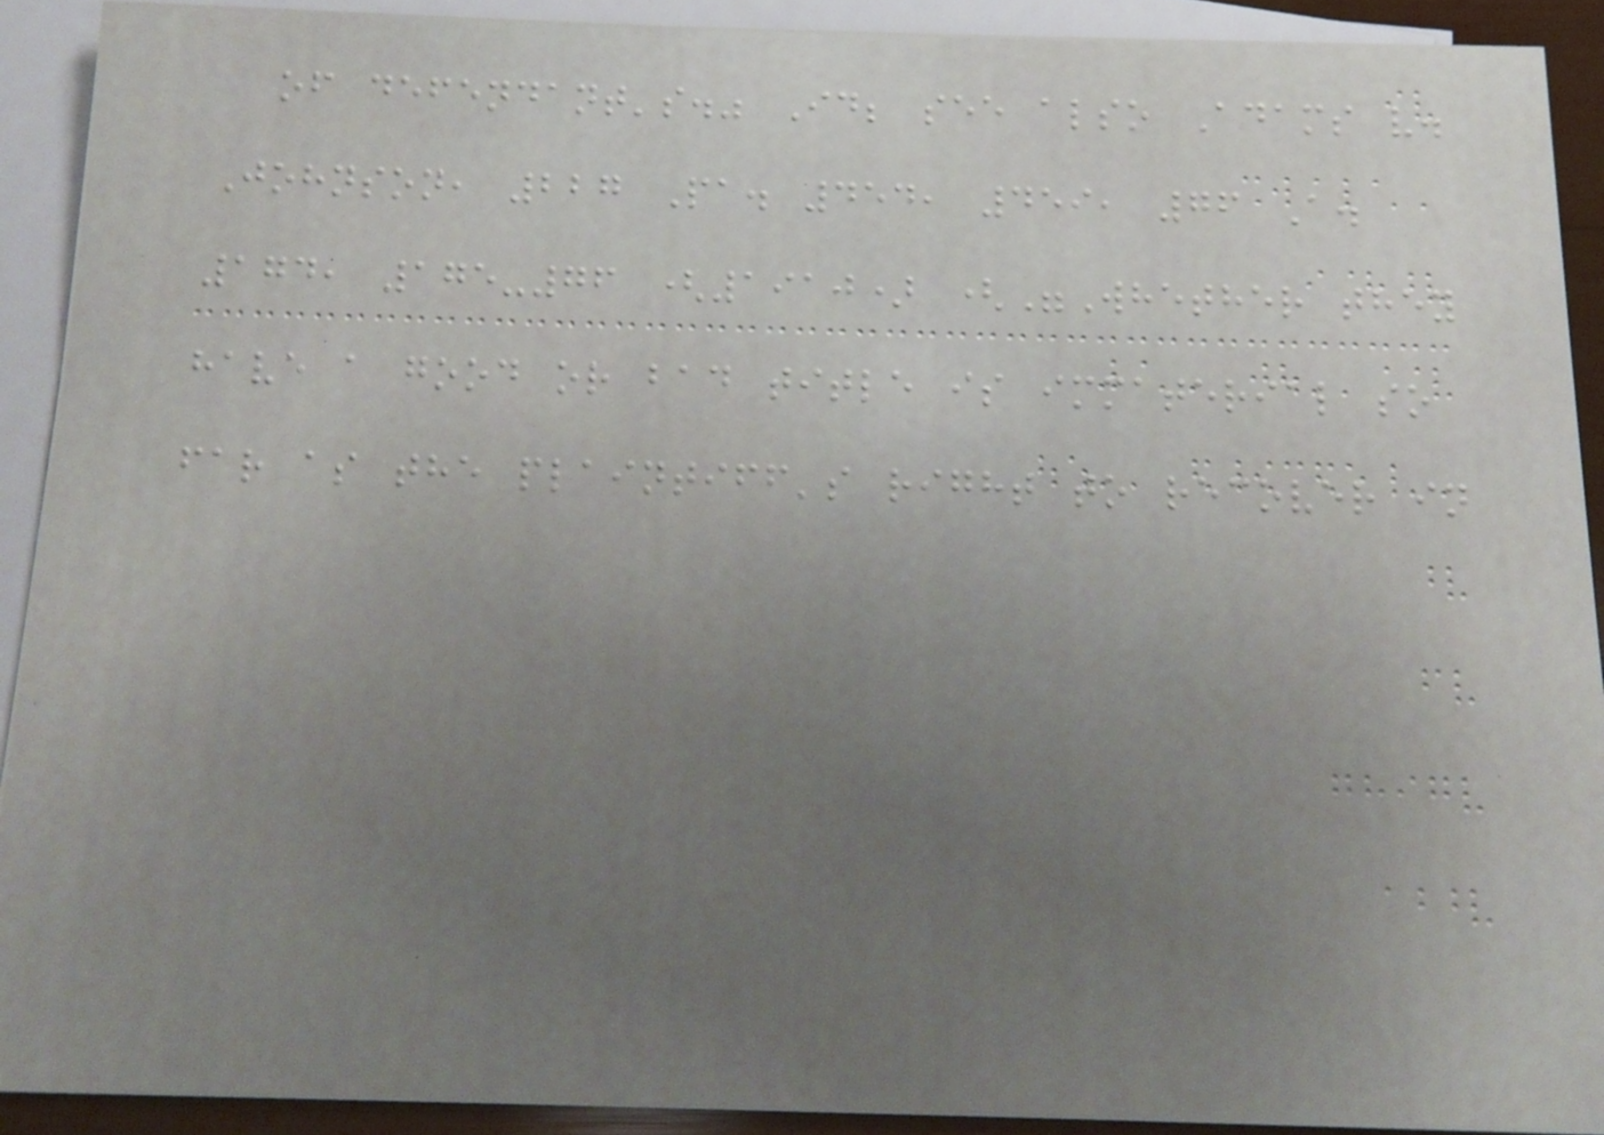of defendant's." Id; see also Adams v.
Johnson, 227 Pa. 454, 459, 76 A.
174, 175-76 (1910) ("Whether they
have a good or bad title is immaterial so
far as the plaintiff's right to recover in
